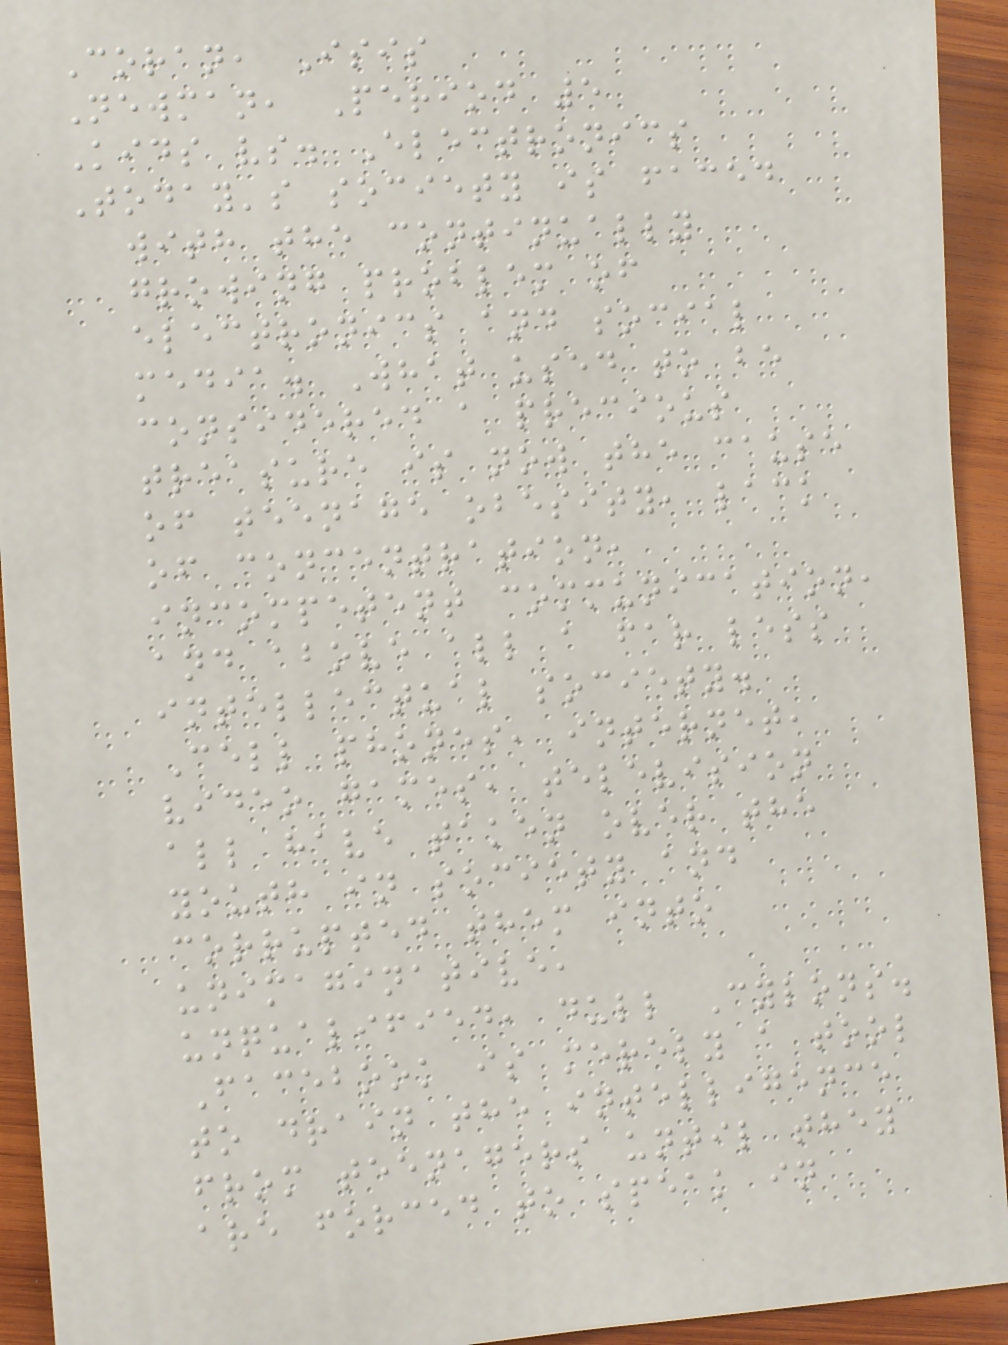Coran, Isis
Newman, Period 5
Kids vs. Electronics
Today's society is faced
with the continually
growing problem of
electronics and social
media. What used to be
considered a precious
treasure is now the cause
of teenage obesity, lack
of concentration,
incompetent communication,
and above all a far less
intellectual society.
Cell phones, internet,
video games, television
all have taken over the
youth in society and
corrupted them into
unimaginative,
unqualified, dull Cylons.
Facebook is merely a tool
to drain the intelligence
from teenagers until they
are forced to speak in
